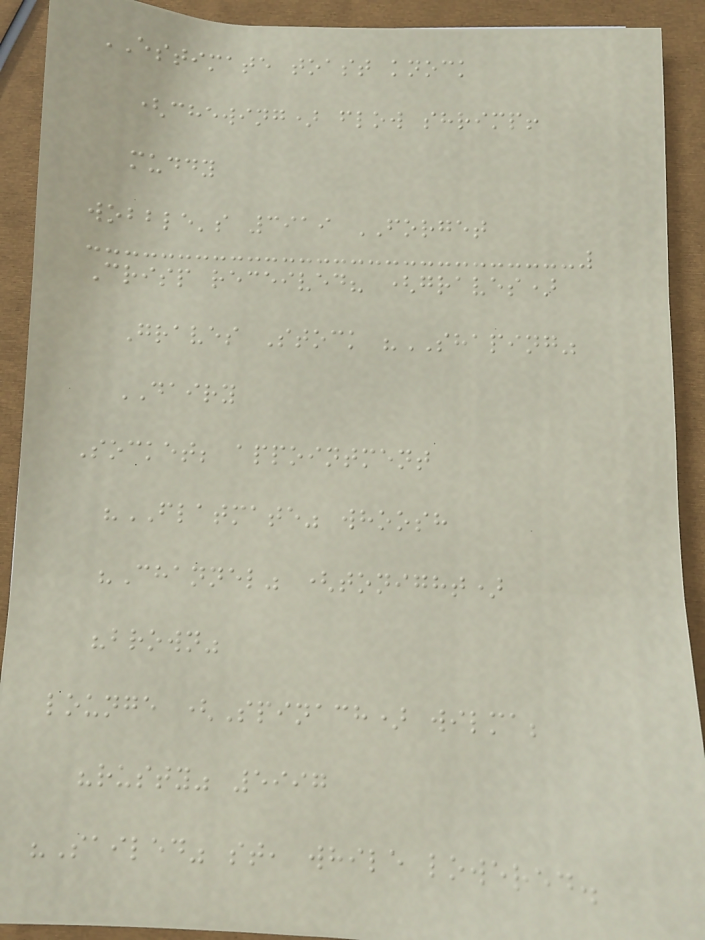ESTIMATE toast knock
(chewing) flow shrimp!
muddy
wobble's 3919 FORGET
Crisp received? (graves)
Graves Stock "SHAPING"
DAIRY
Socket; appointment
"FLATMATE" whoosh
"Channel" (tonight)
"brown"
lounge (Spinach) wilma;
"rusty" 5997
"Sailed" st, while lowered.
